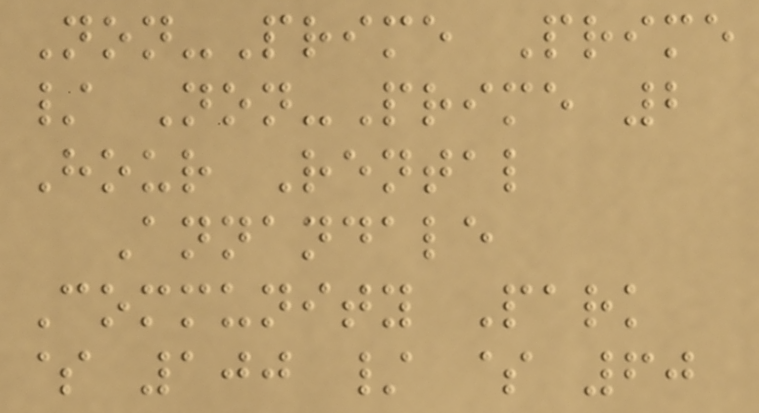Non-Prime Prime
/ Non-Prime 2
Hour Rental
Annandale
Community Park
$ 100 / $ 60
